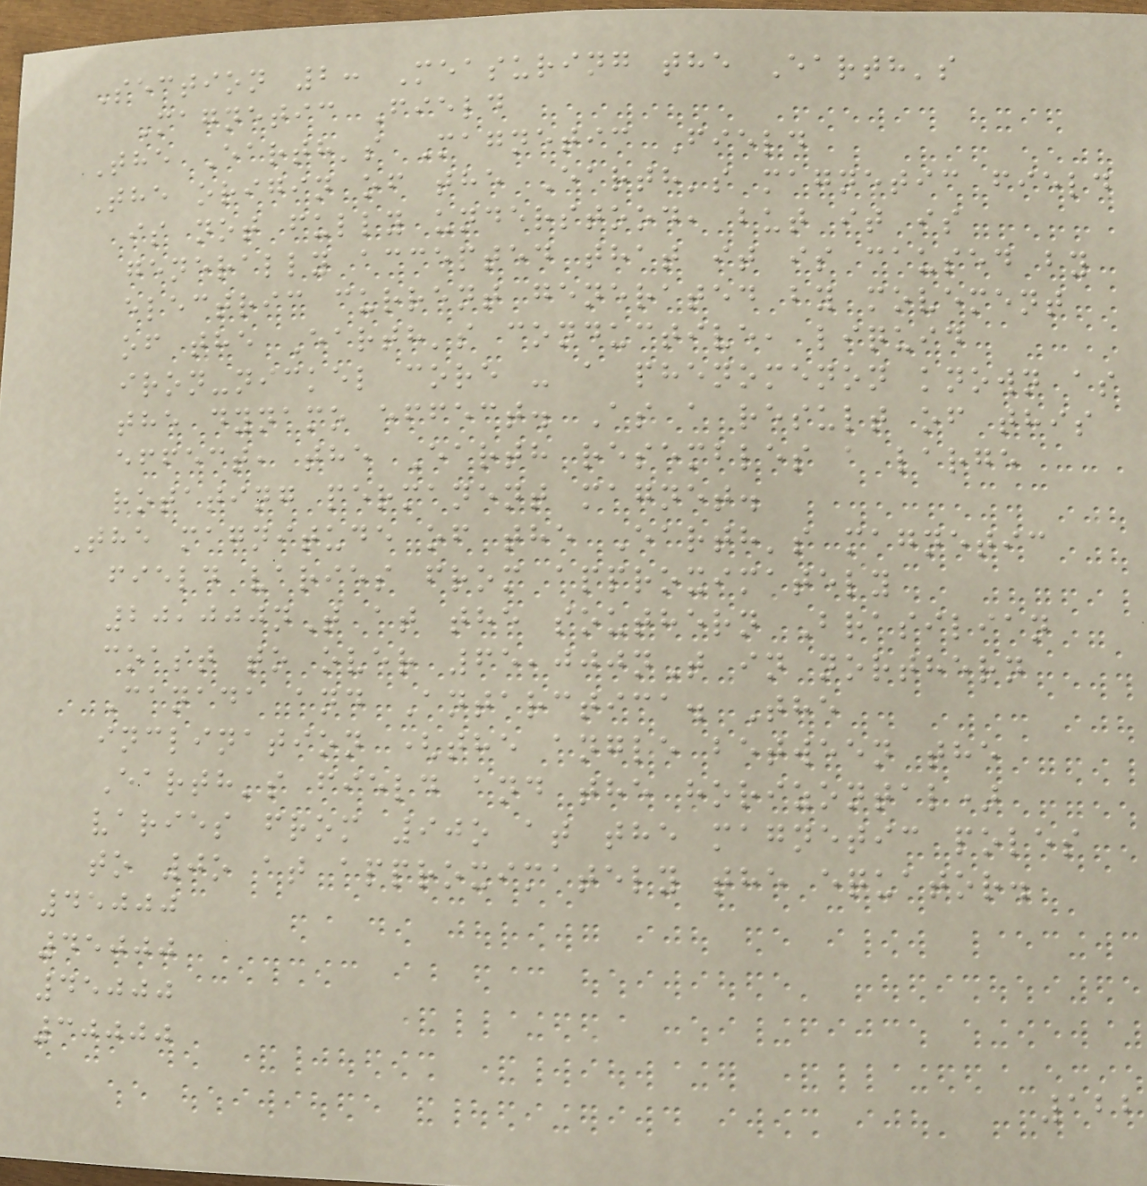Section 2: Measuring the Earth's
Magnetic Field
The Earth's Magnetic Field
The origin of the Earth's magnetic field
is not fully understood, but it is
generally accepted that it is caused by
electric current generated by movement
of the Earth's conductive, liquid
iron-nickel core - a phenomenon known as
the dynamo effect. As a result of this
effect, the Earth resembles a large
rotating permanent magnet.
The magnitude of the Earth's magnetic
field varies from approximately
20,000nT at the southern Brasilian
coast to over 65,000nT in northern
Canada and Antarctica. The
inclination (the angle between the
Earth's field and the horizontal)
varies from 90o at the magnetic poles
to 0o at approximately the equator.
45000
45000
45000
30000
122
